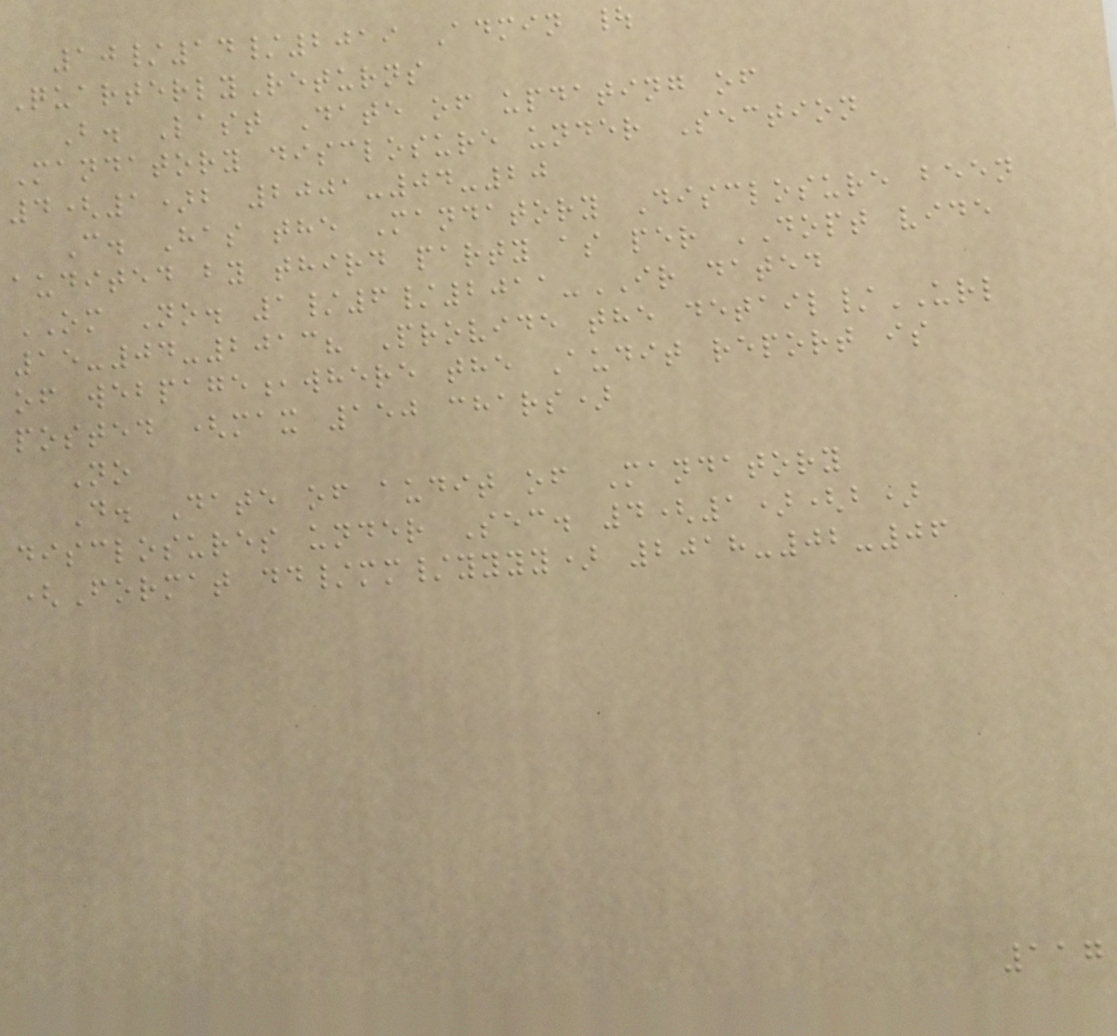10/14/2019 Admin |
QuarterlyReturns
B. Last Date of updating of
Mandatory disclosure under Section
4(1)b 2001-04-20
C. Has the Mandatory Disclosure been
audited by third party as per DOPT vide
OM No. 1/6/2011-IR dated
15-04-2013? Provide the detail/URL
of webpage,where the Audit report is
posted (max 150 chars)
No
D. Date of audit of Mandatory
disclosures under Sec. 4(1)(b)
(Format dd/mm/yyyy) 2018-02-06
117
